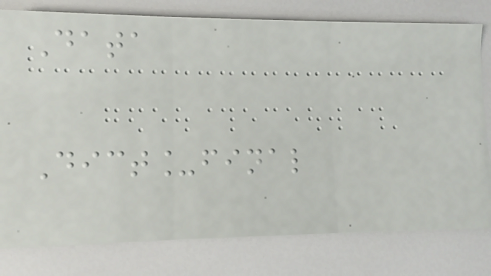Data
Dict_final
